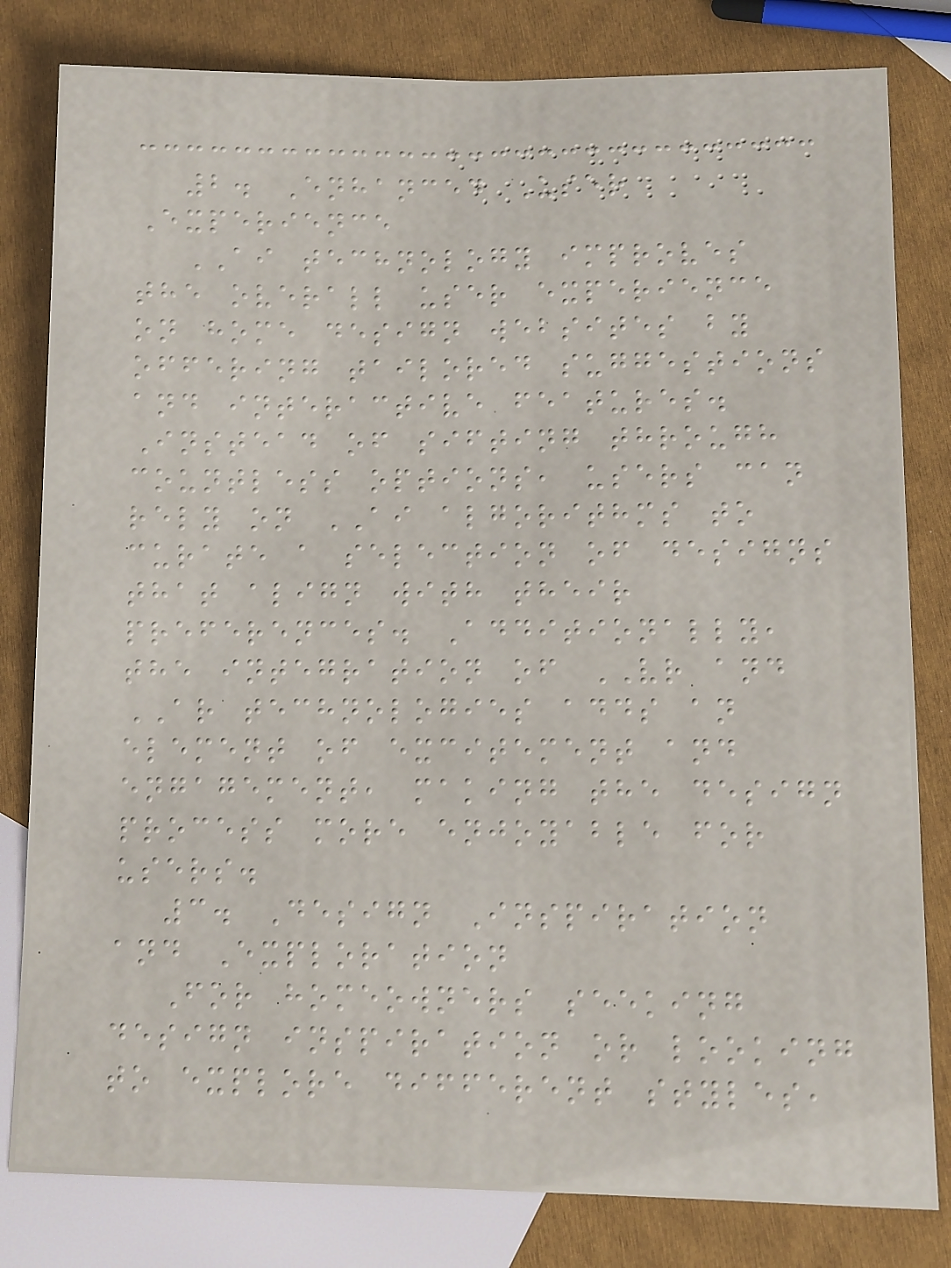2. Enhanced User
Experience
AI technology improves
the overall user experience
on home design websites by
offering tailored suggestions
and interactive features.
Instead of sifting through
countless options, users can
rely on AI algorithms to
curate a selection of designs
that align with their
preferences. Additionally,
the integration of VR and
AR technologies adds an
element of excitement and
engagement, making the design
process more enjoyable for
users.
3. Design Inspiration
and Exploration
For homeowners seeking
design inspiration or looking
to explore different styles,
